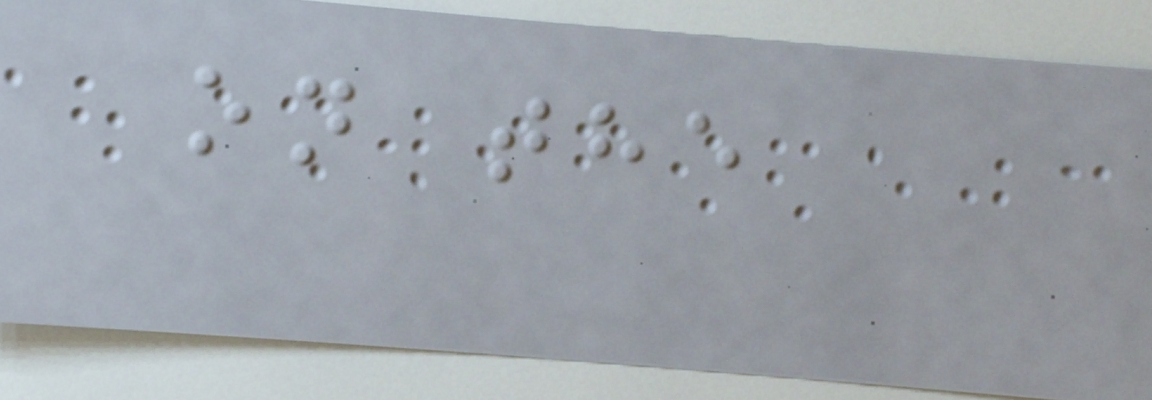on the
